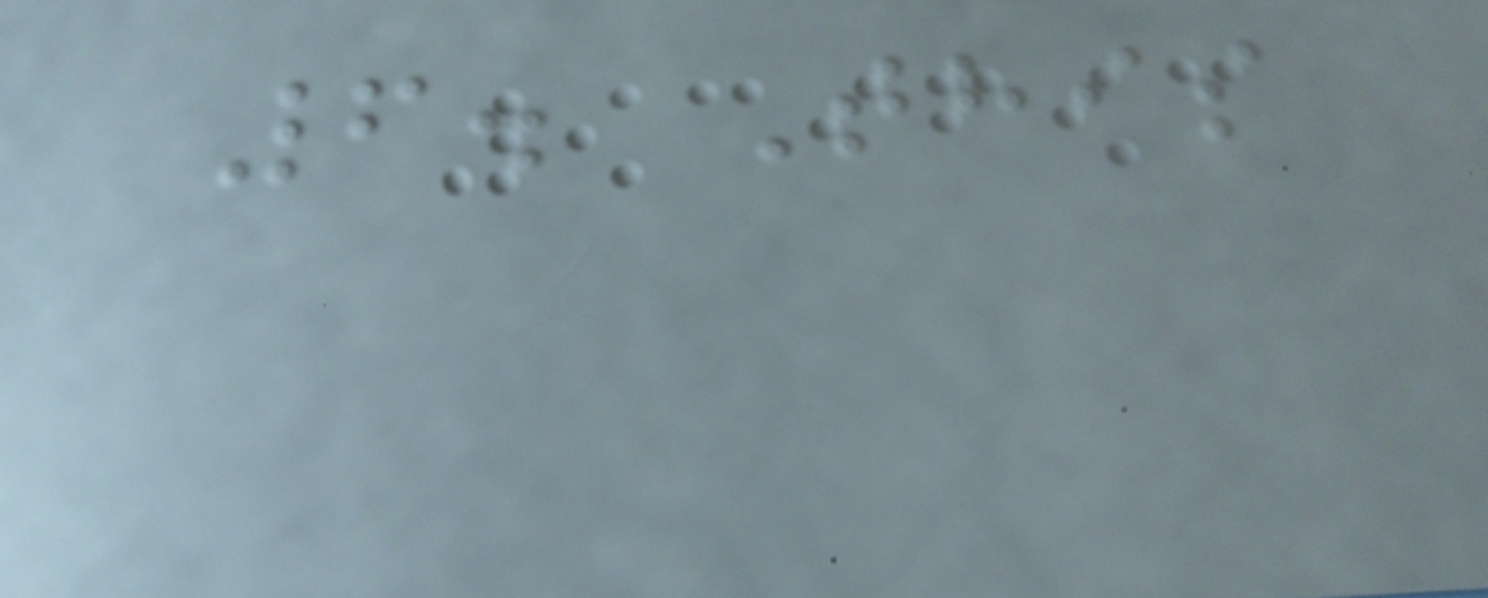6. This
